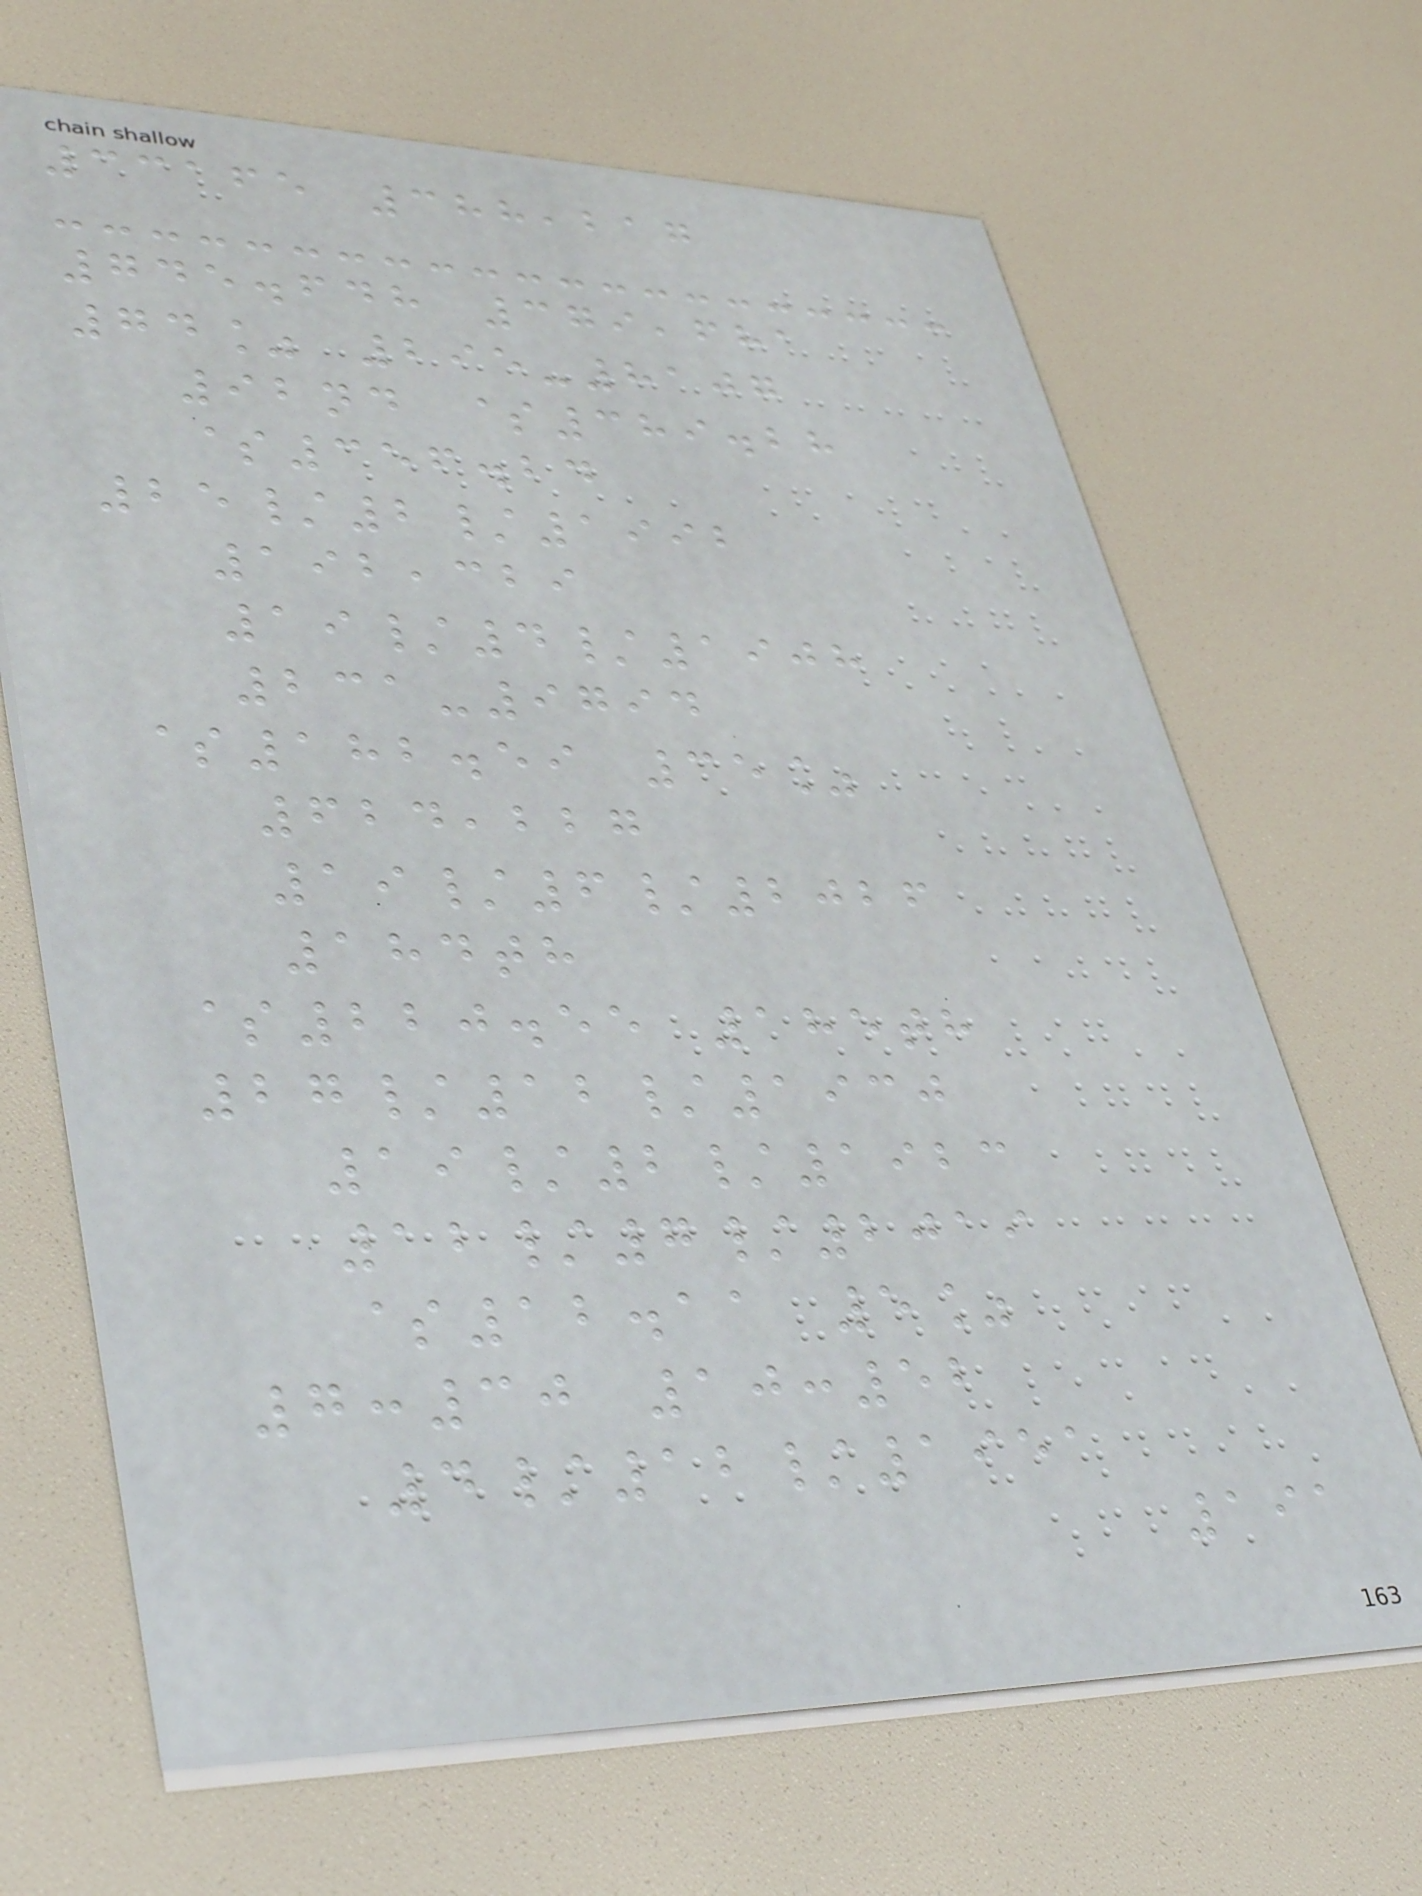33165 388,217
745.648 379,681
74% 295-8107
92nd $389.28
$356.24
25/2/1992
192,329
19/4/1908
231-9794
$182.59 35%
624,227
19/6/2026
184th
$220.55 185th
27/12/1930
19/2/1923
12/7/2019
$12.11 5%
7:30 10:52
4/12/1951
191
